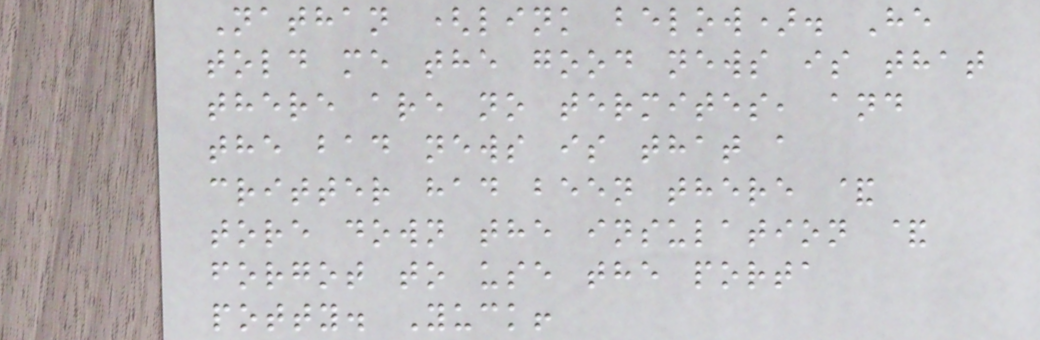Nathan (link below). He
told me the good news is that
there are no termites, and
the bad news is that a
critter had been there &
tore down the insulation &
forgot to use the porta
potty. Yuck!
